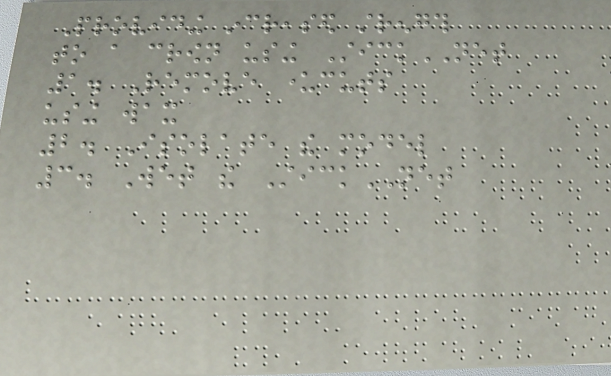Providing increased strength
to a crown using StickNET
1. Remove undercuts
using wax
2. Isolate the model
3. Wet the StickNET
